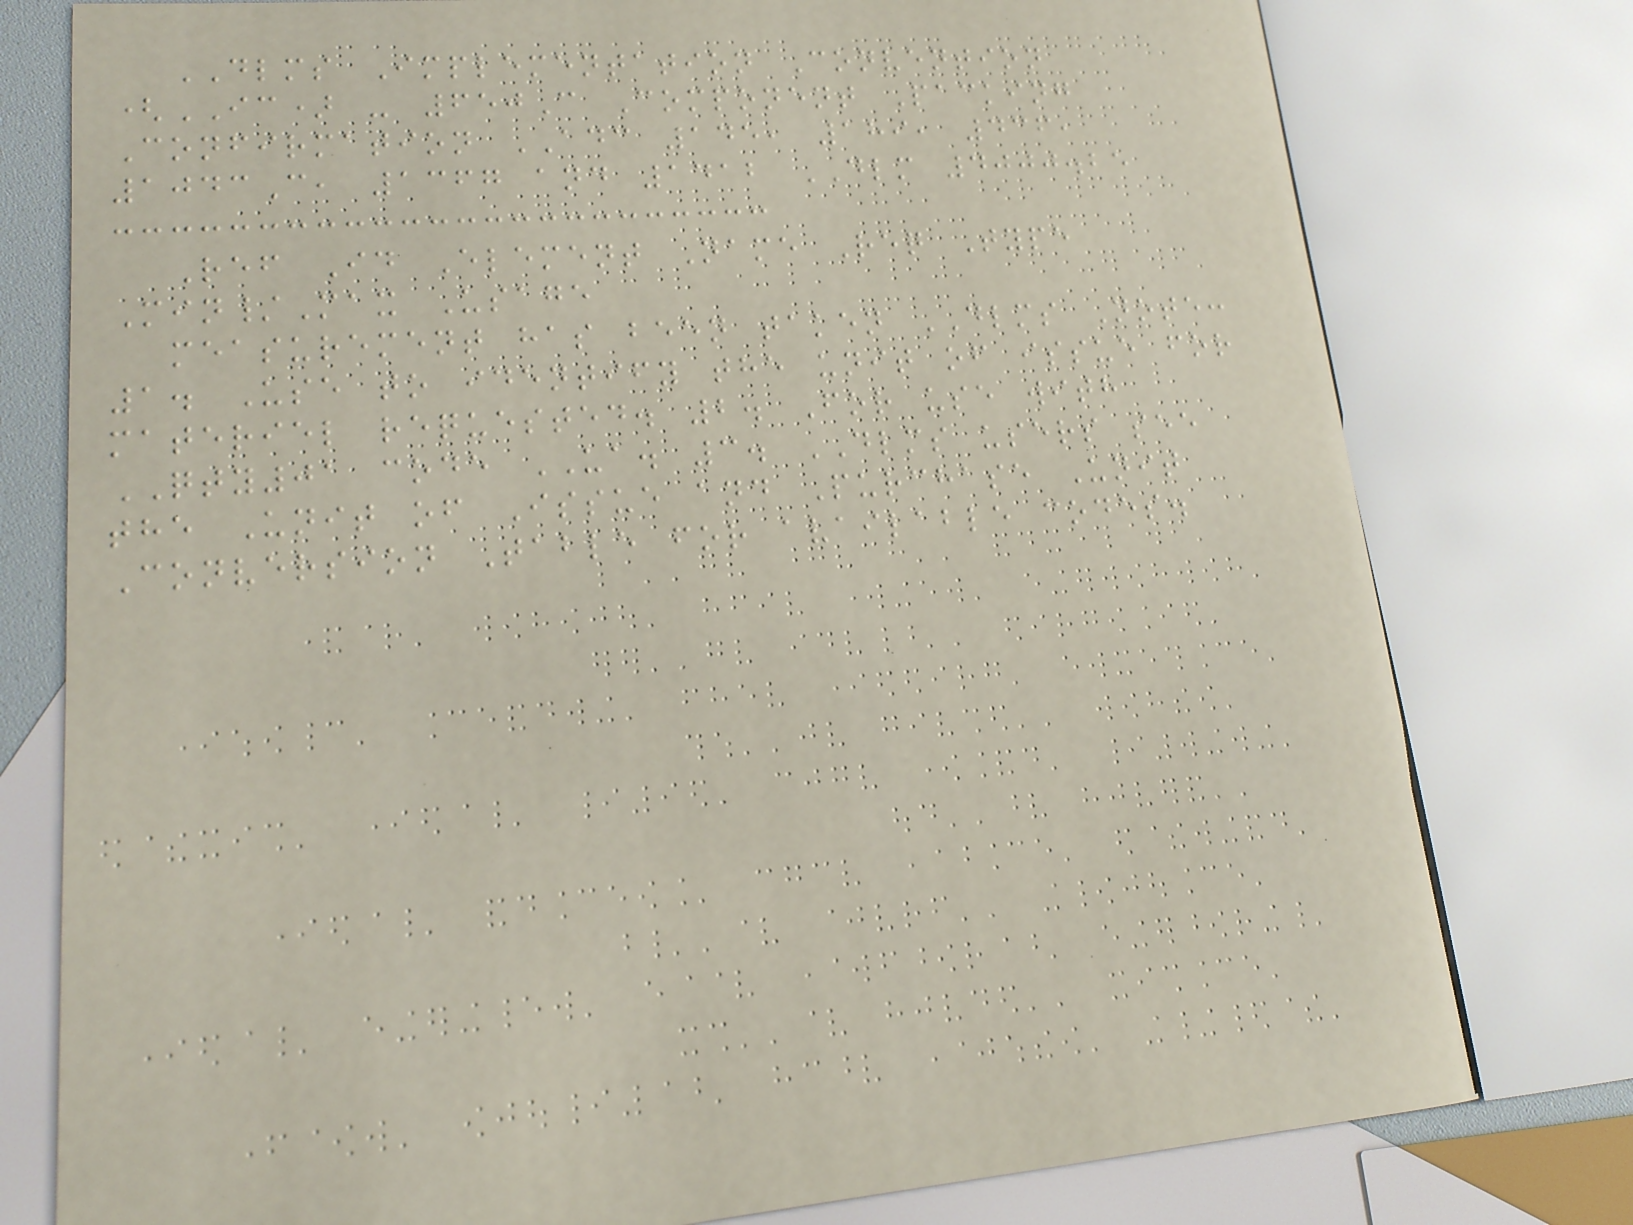DLMS Implementation Convention
(IC) - 650C Component Packing
Confirmation ADC 145, 189, 436,
1043C, 1367 and 1412 DLM 4000.25
Ref Id Element Name Req Type
Min/Max Usage
measurement has been taken DLMS Note:
1. Use to identify the unit of issue for
materiel requested. 2. For use with
QTY01 code UA. 3. DLMS users see
the Unit of Issue and Purchase Unit
Conversion Table for available codes.
